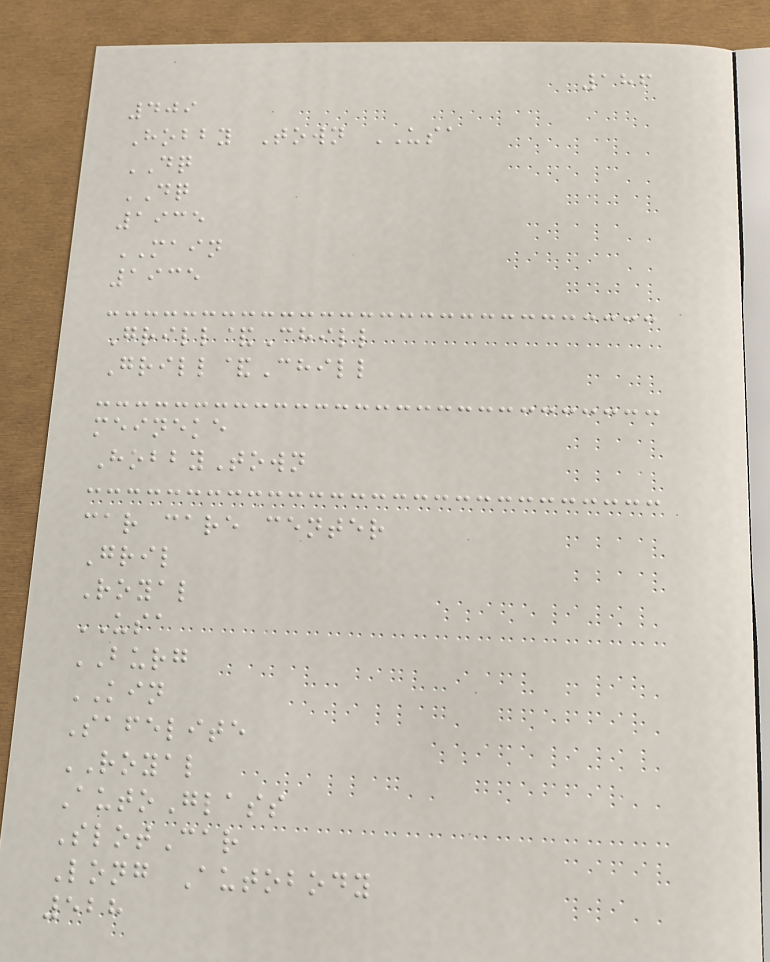186
409
Hobby Town USA
DQ
DQ
1935
MAIN
1935
Grill&Chill
Grill&Chill
meineke
HobbyTown
car care center
Gril
Royal
USA
BURG
KIN
Safelite
ROYAL
AutoGlass
SlotCar
Long Autobody
528
